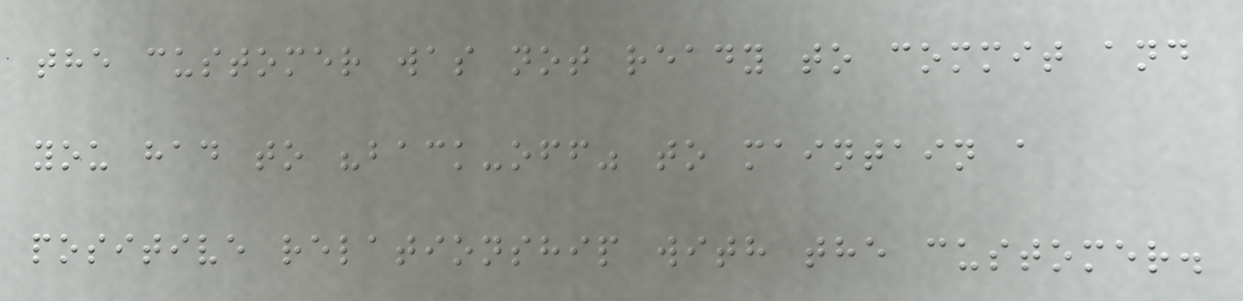the customer was not ready to commit and
you had to "back-off" to maintain a
positive relationship with the customer.
